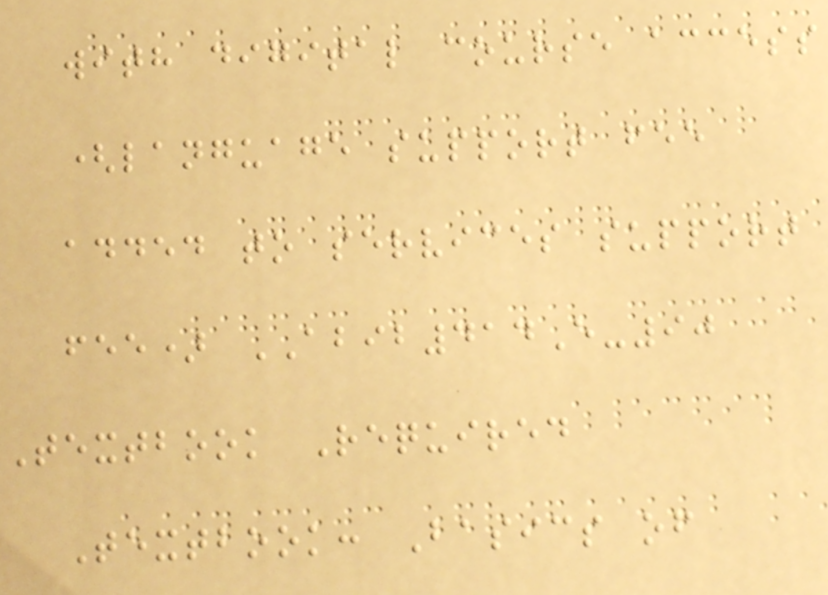with digital course access
(language support fee
added to services support
fee) ABIB414E-90
Textbook Required
Textbook: Basics of
